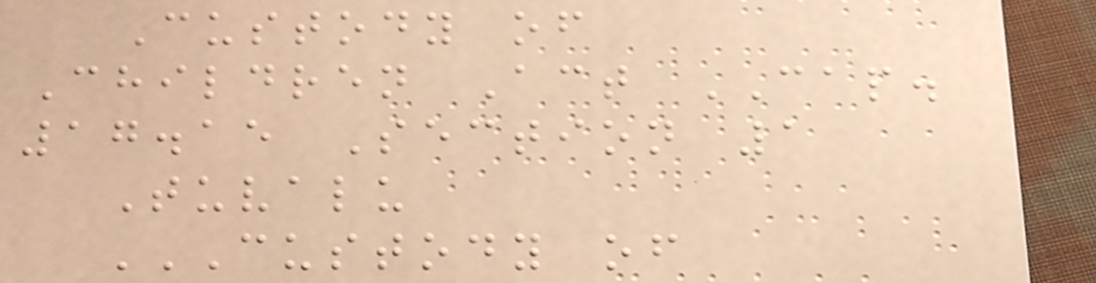Custody of
Children Act CAP.
17.15 Section 1
Tuvalu
CUSTODY OF
